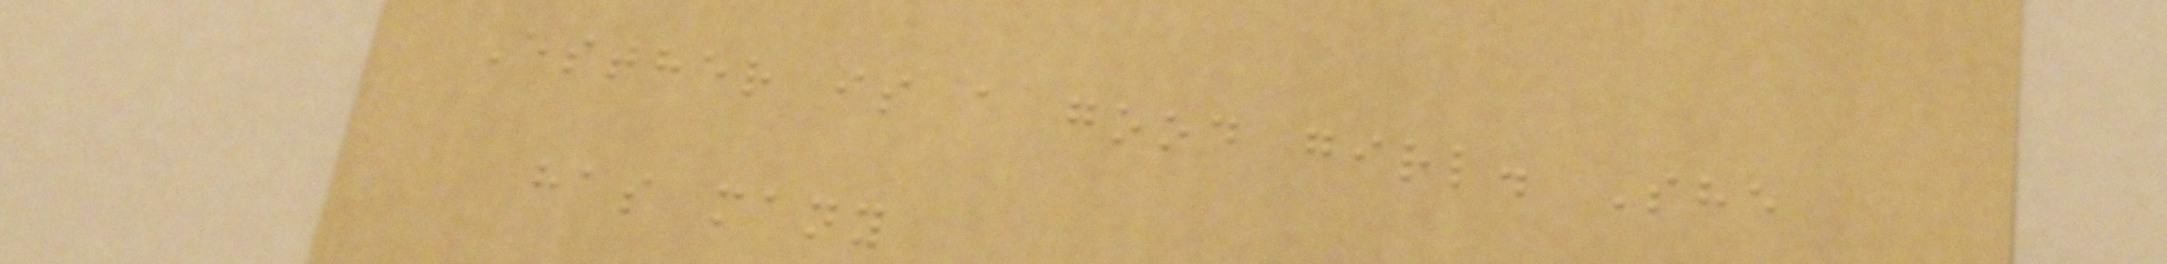Esther is a good girl. She
has many
